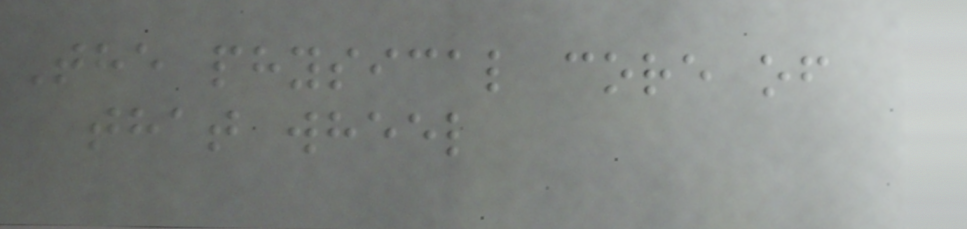The physical core of
that wheel
